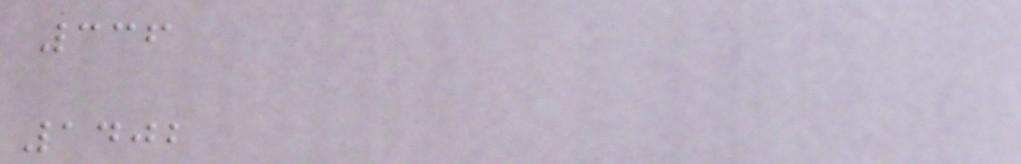336
1402
